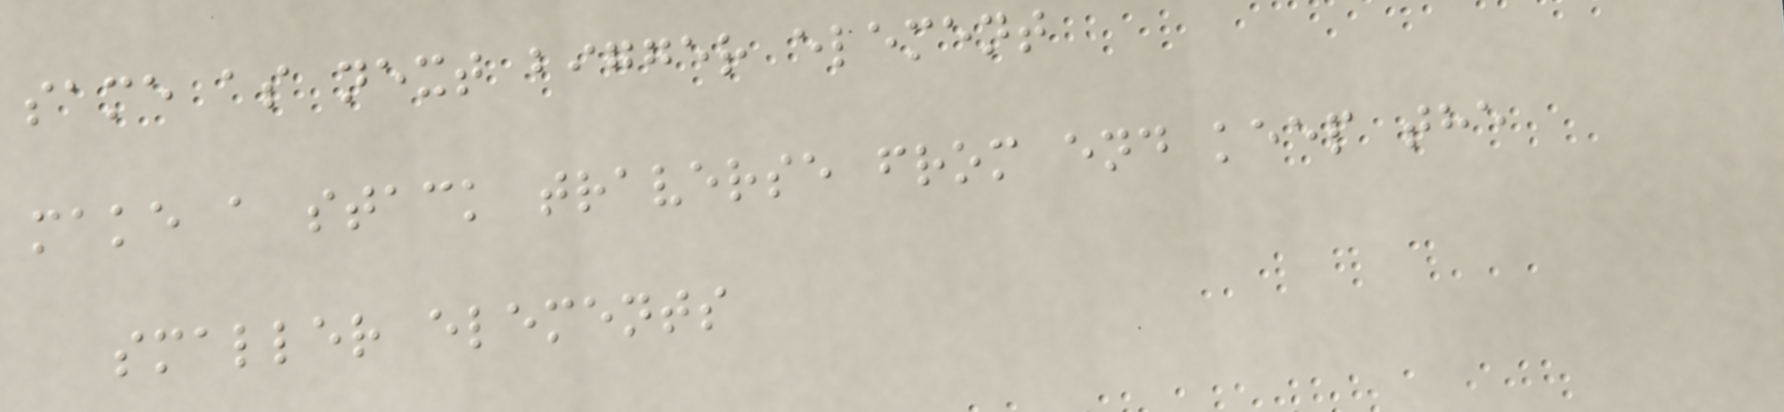same as next bigger element
make a stack traverse from end keep the
smaller elements
